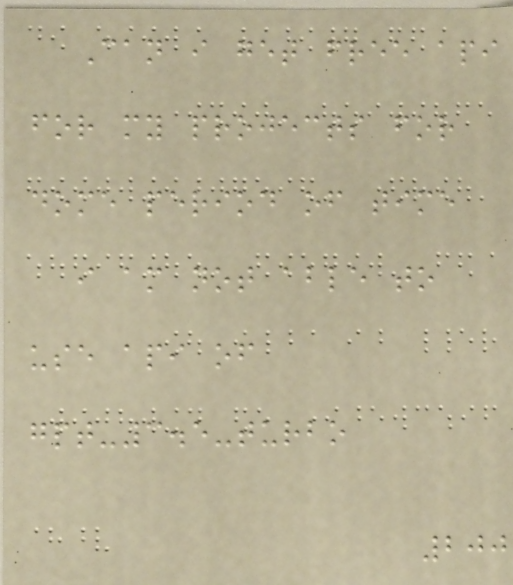Can i get free api
for my projects for
dome period of time
i am not able to
use api of
gpt-3.5-turbo
200
